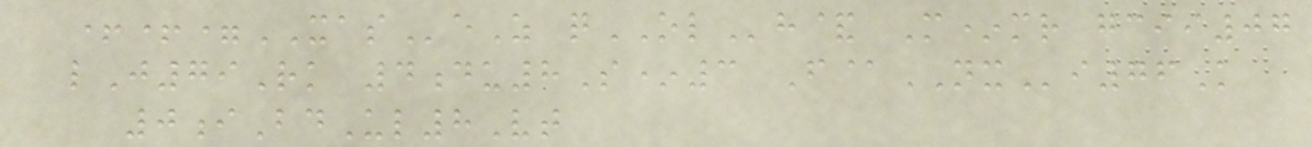++=XASeZ qOLh& M*mr gcii07
lJ79Rk 4du8S*3 F@NXi76K
0iBdUl8Vt
